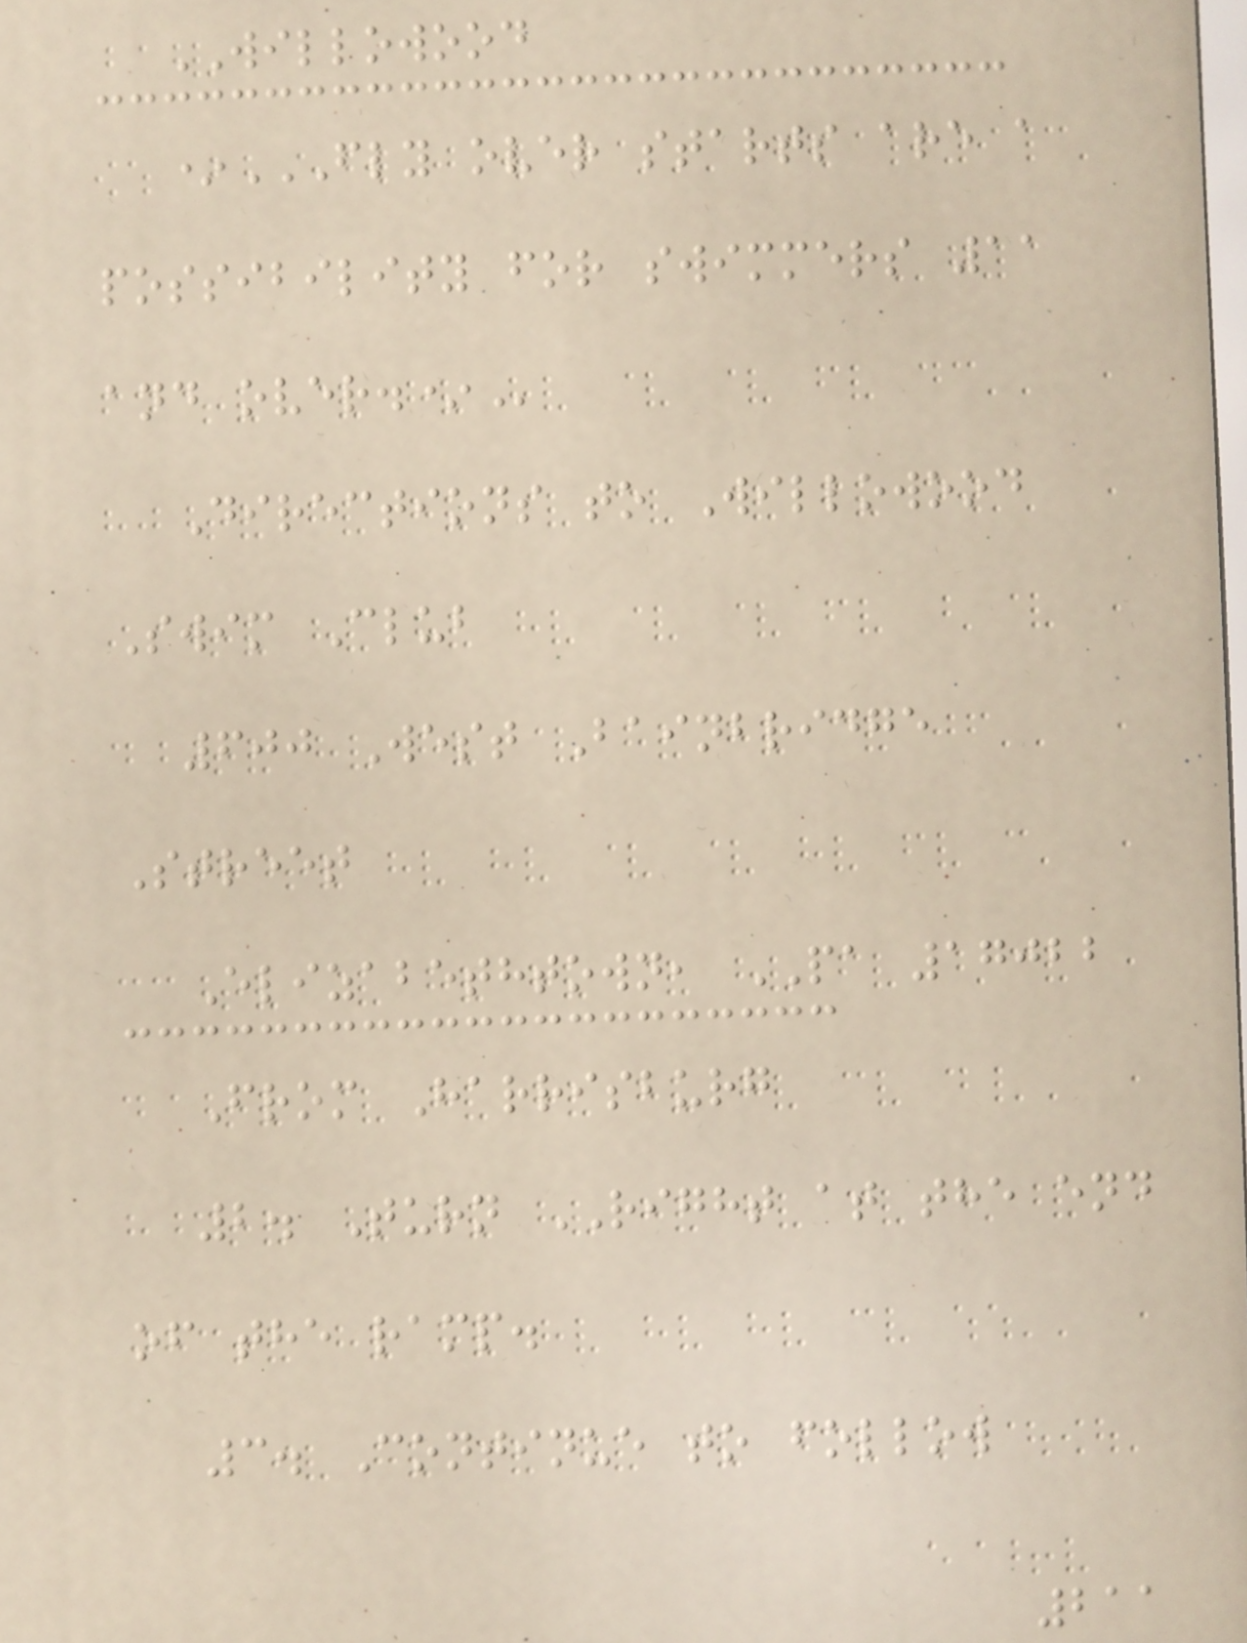WILLOWOOD
*FLY OVER STARTS ARE A
POSSIBILITY FOR SWIMMERS 11
AND OVER.*
Directions to Willowood
Swim Club
600 West Bainbridge
Street
Elizabethtown, PA 17022
From Harrisburg
2. Turn RIGHT at the end
of the ramp.
3. Continue to follow
211
